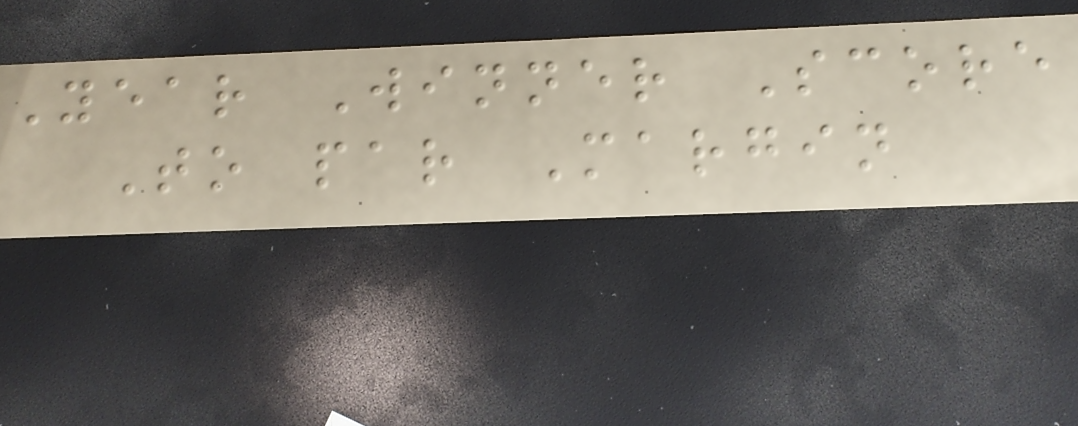Year Winner Score
To par Margin
